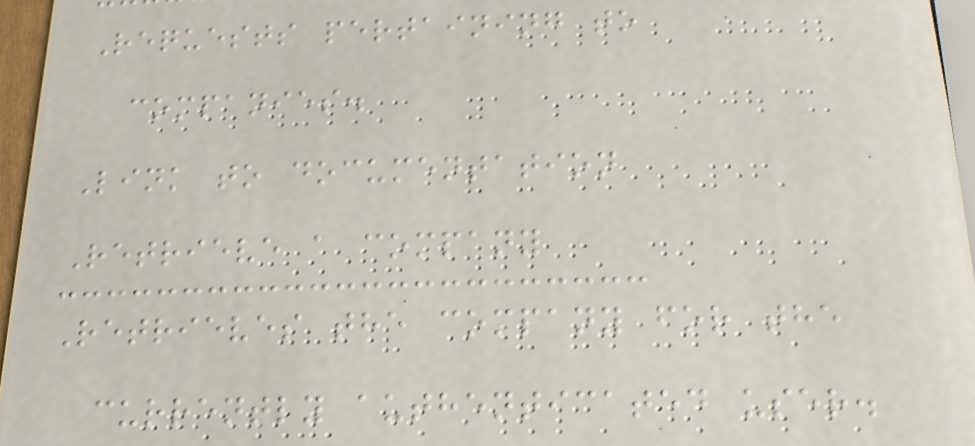Requests pertaining to
companies.
Link to documentation
Retrieve a company
Retrieves the company for the
currently authenticated user.
